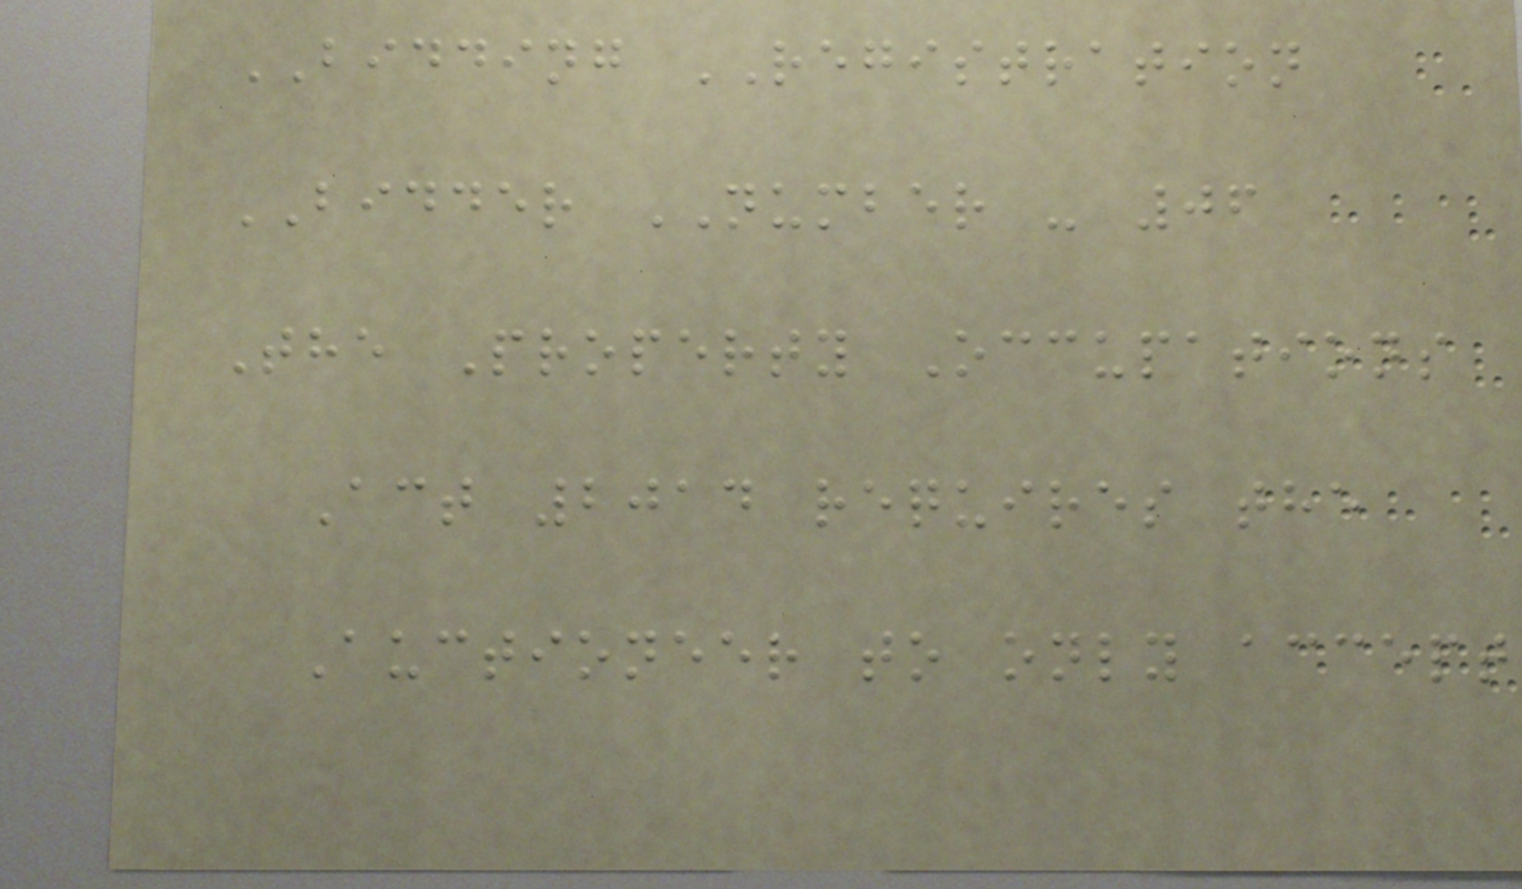BIDDING REGISTRATION
BIDDER NUMBER - 06
The Property Occupations
Act 2014 requires the
Auctioneer to only accept
